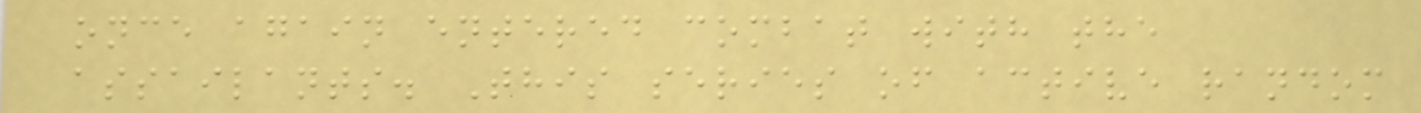once again entered combat with the
assailants. This series of active random
